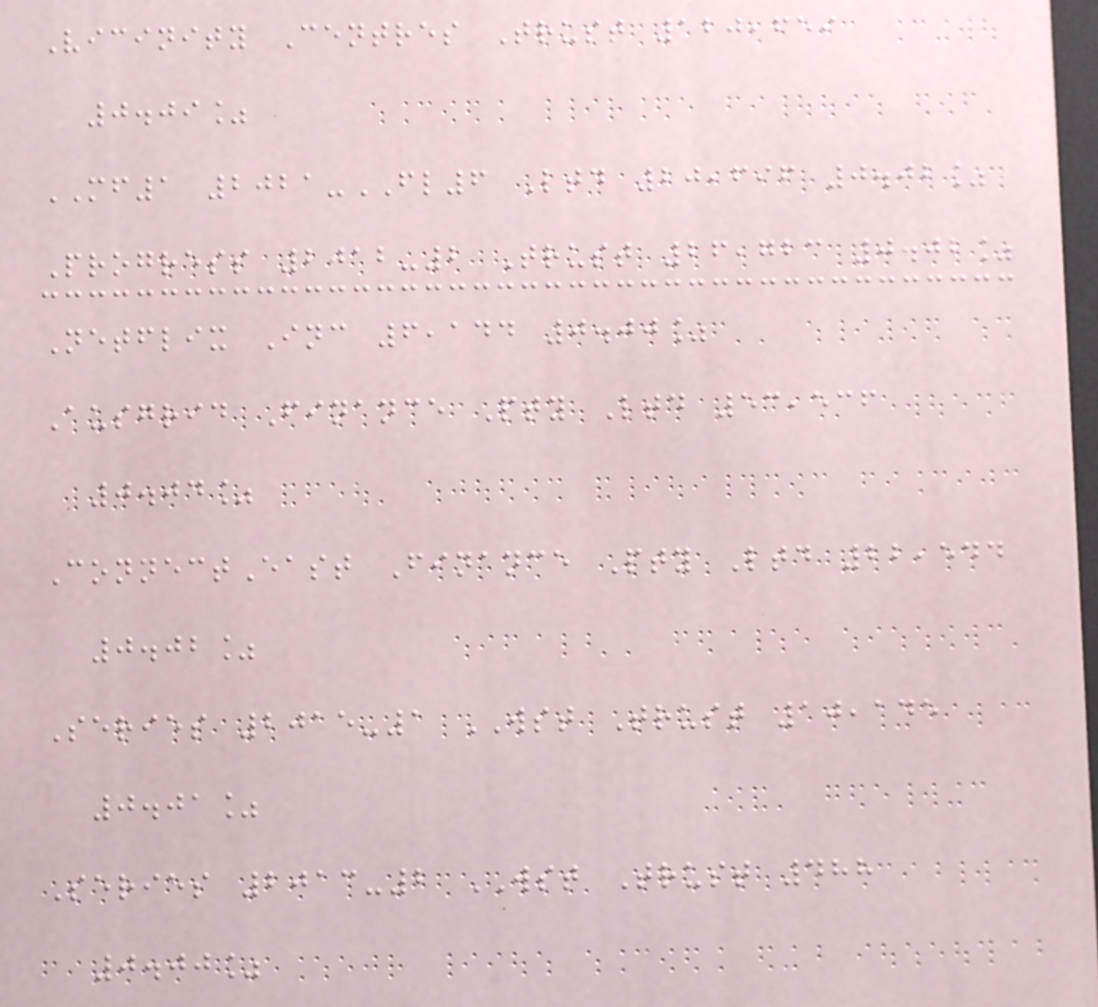Vicinity Centres Trust 120,659
0.09%
MF1 2021-FL6 Ltd 20,696 0.02%
Progress 2012-2 Trust 26,723 0.02%
Netflix Inc 6,144 0.00%
Ausgrid Finance Pty Ltd 53,536
0.04%
ConnectEast Finance Pty Ltd 22,544
0.02%
Series 2015-1 WST Trust 10,145
0.01%
Series 2013-2 WST Trust 488
0.00%
